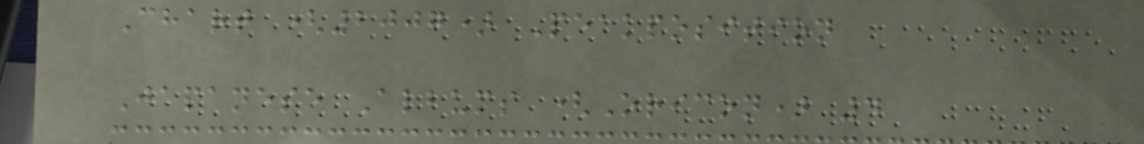Chart (2007) Peakposition
Japanese Albums (Oricon) 4
